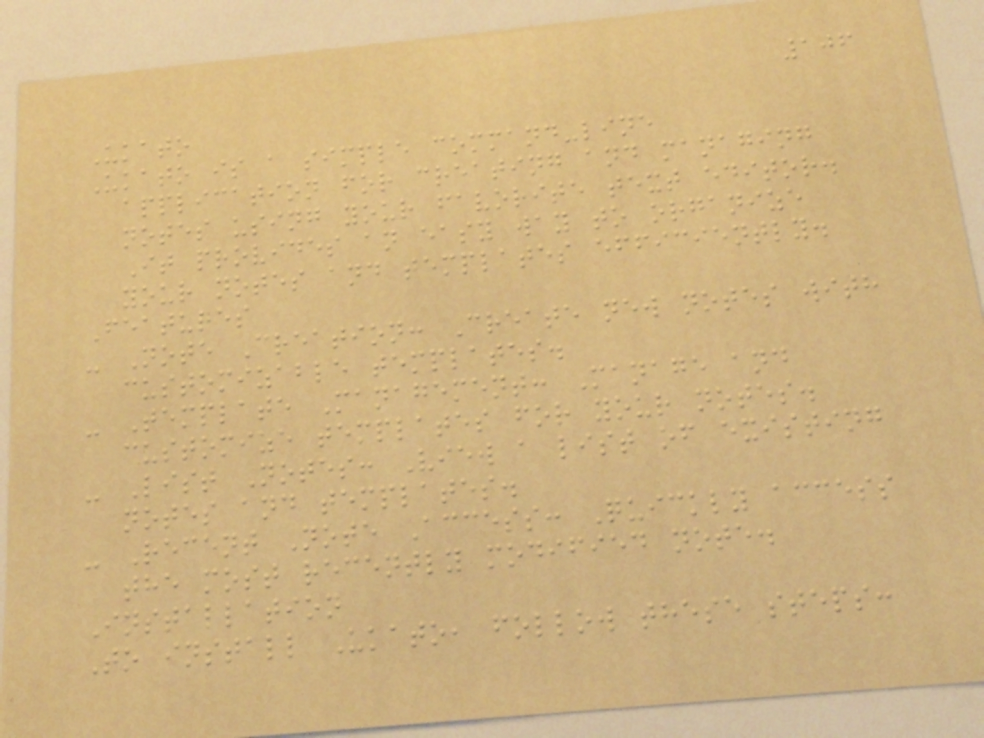106
Ukato
Ukato is a simple command-line
application for creating and managing
notes using your favorite text editor.
It provides an easy way to organize
your notes and templates efficiently.
Features
- Note Creation: Create new notes with
customizable templates.
- Template Management: Manage and
customize templates for your notes.
- List Notes: View a list of existing
notes and templates.
- Recent Note Access: Quickly access
the most recently modified note.
Installation
To install Ukato, follow these steps:
